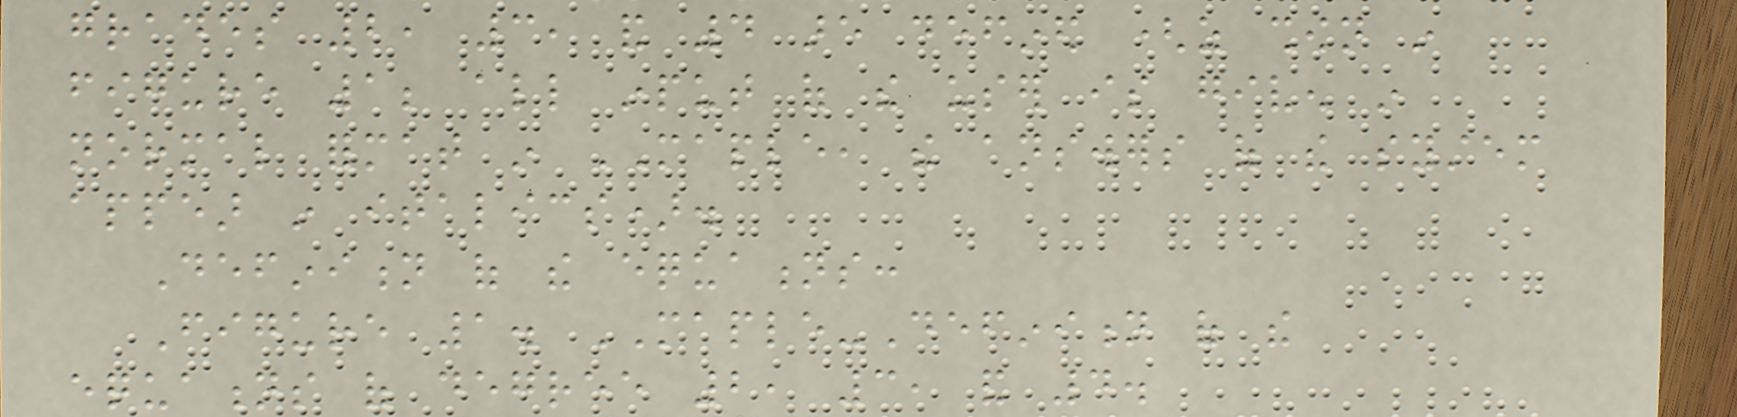grades 2, 3, and 4 are defined (as shown in
figure 1; all input of the user is given in
normal format in MAPLE, the answers of the system
appear in italics).
Definition of the equations:
Figure 1. MAPLE-Definition of the
equations of degree 2, 3, and 4.
